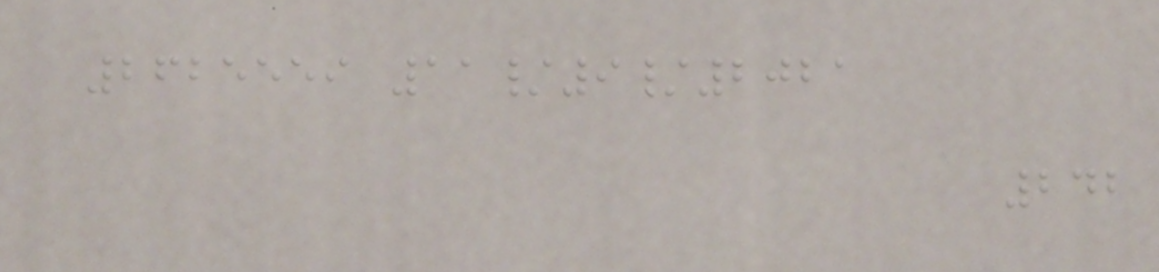2625559 11/9/2021
242
